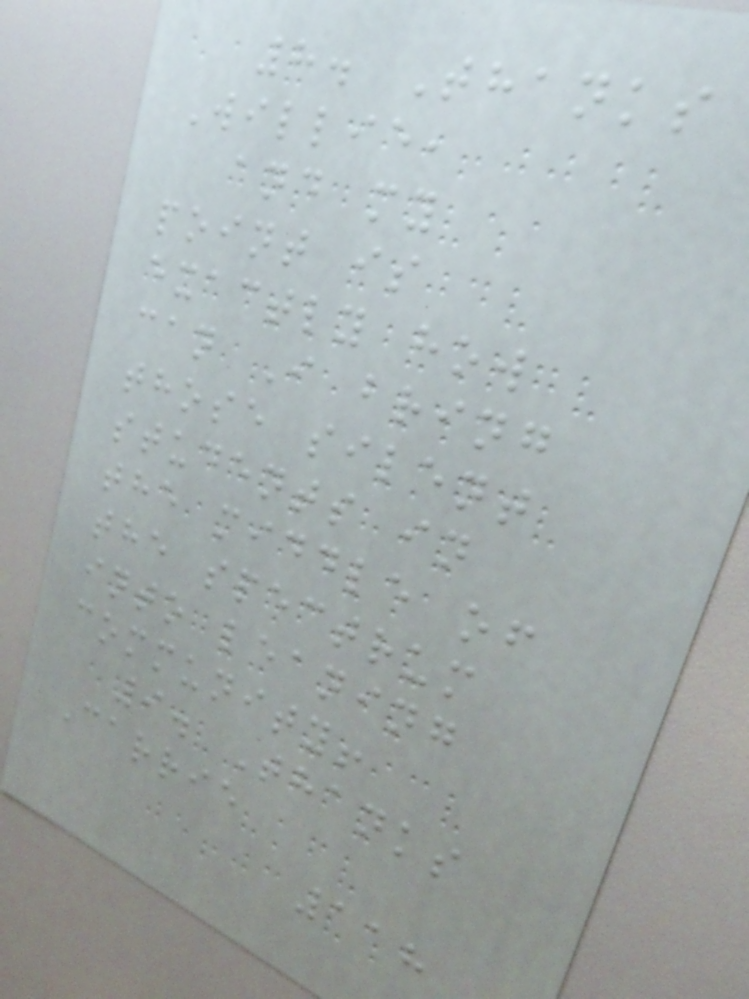8. Thanks
Willie,
and my
point is
exactly how
can I bring
those silent
students in
the middle of
the spectrum
into leaning
community!
9. Thanks
Carrie
118
